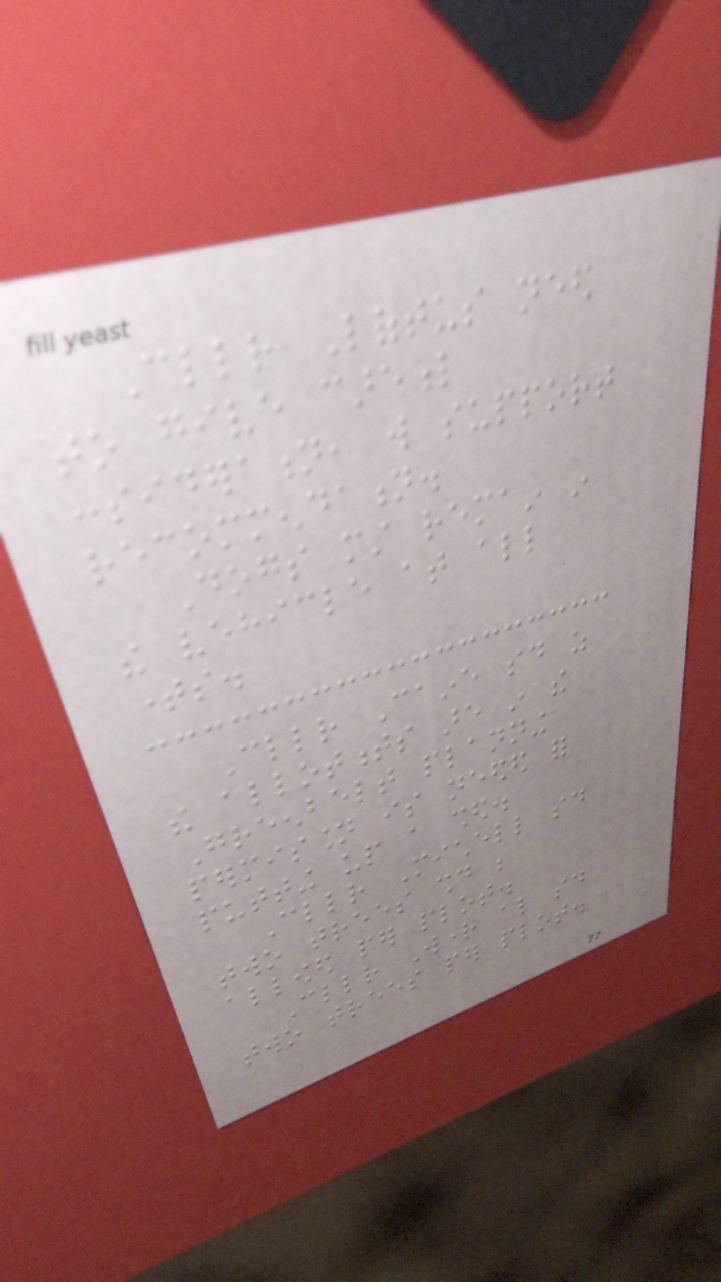Cllr Loftus need
to give careful
consideration, will support
recommendation.
Dogs must remain in
the vehicle at all
times.
Cllr Caine said as
the allotments are in the
Greenbelt planning
permission is needed for
putting up a shed.
Cllr Michell said
two trees should be
allowed per plot.
Cllr Wright also said
two trees per plot.
